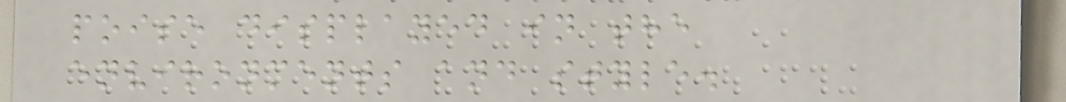poise displayed in the
environments and style.
